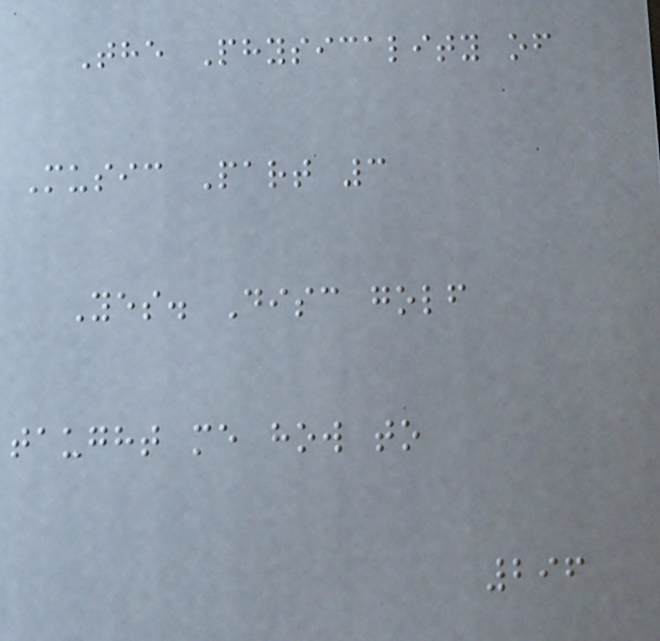The Physicality of
Music Part 3
Yes. Disc golf
taught me how to
296
